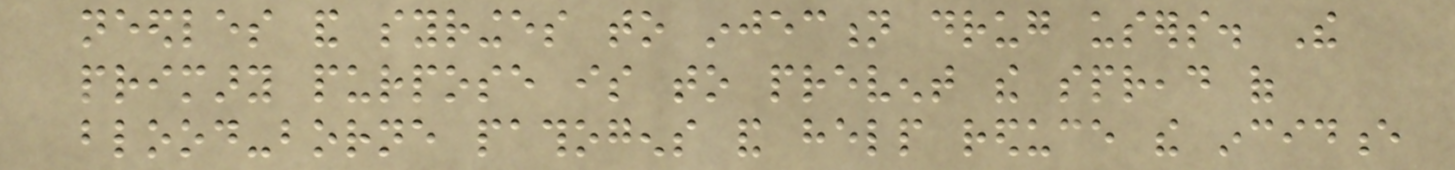needles and syringes to injection drug users. The
primary purpose is to prevent the spread of
blood-borne pathogens and help reduce the incidence
